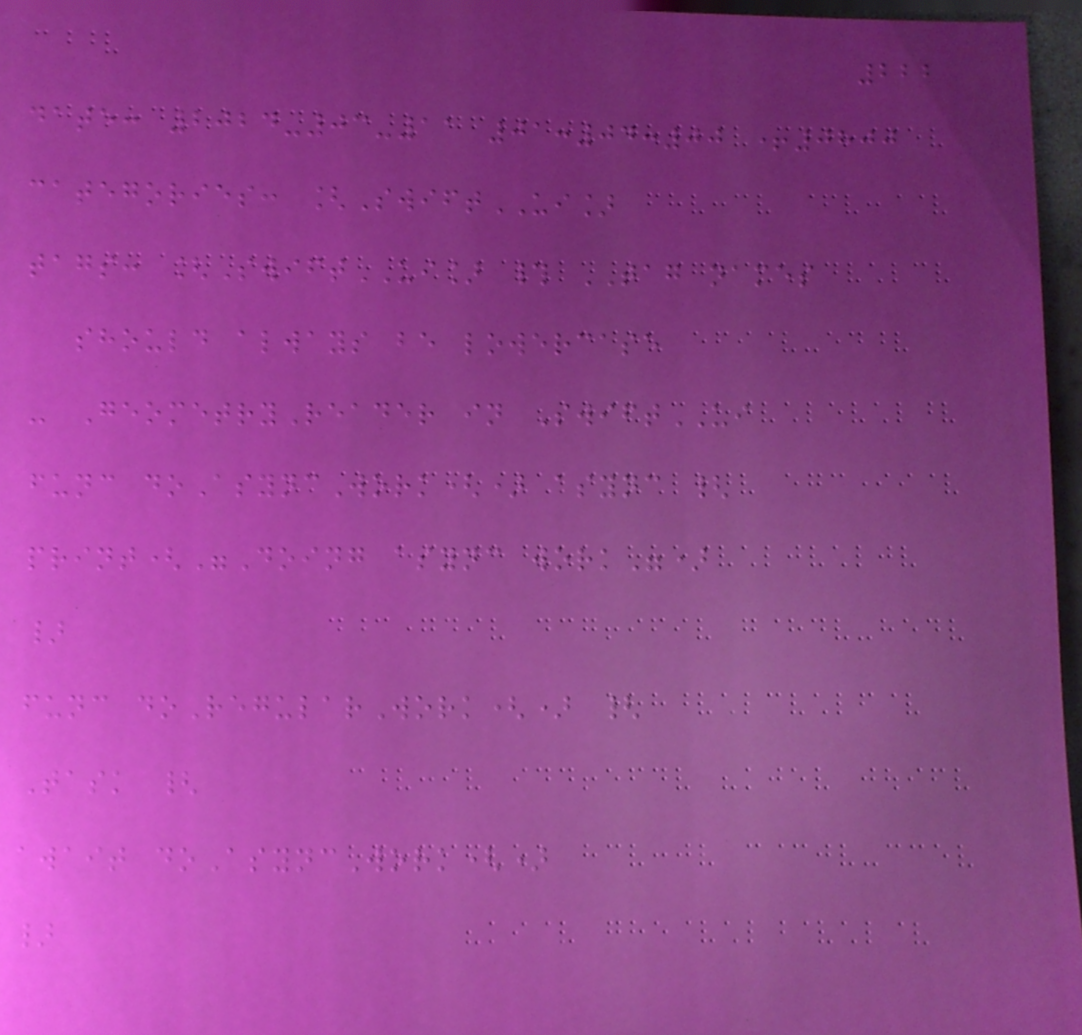222
date: 2024-03-11 01:04:00 +0800
categories: [SwiftUI]
tags: [SwiftUI] # TAG names
should always be lowercase
- GeometryReader in SwiftUI
func doAsyncWork() async {
print("Doing async work")
}
func doRegularWork() {
Task {
await doAsyncWork()
}
